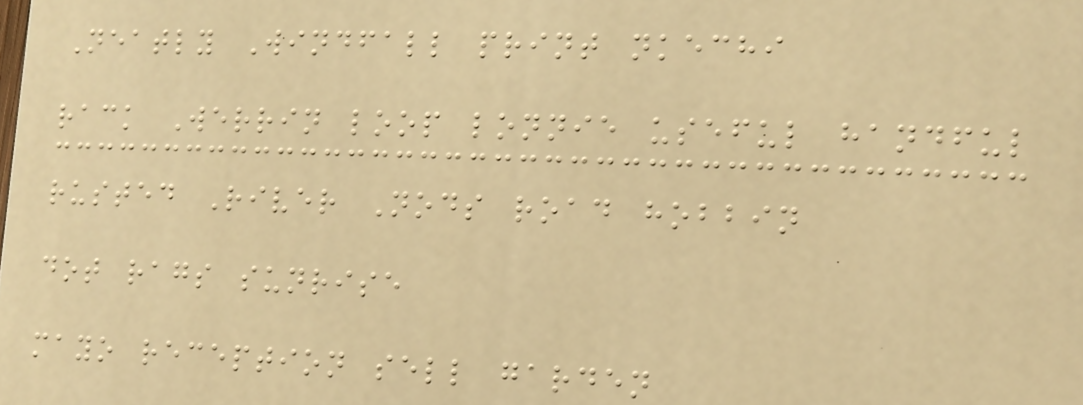Neatly Windfall print nkechi
rack Werrin loop lonnie useful handful
rusted River Nods road hobbin
dot rags sunrise
mayo reception sell garden
